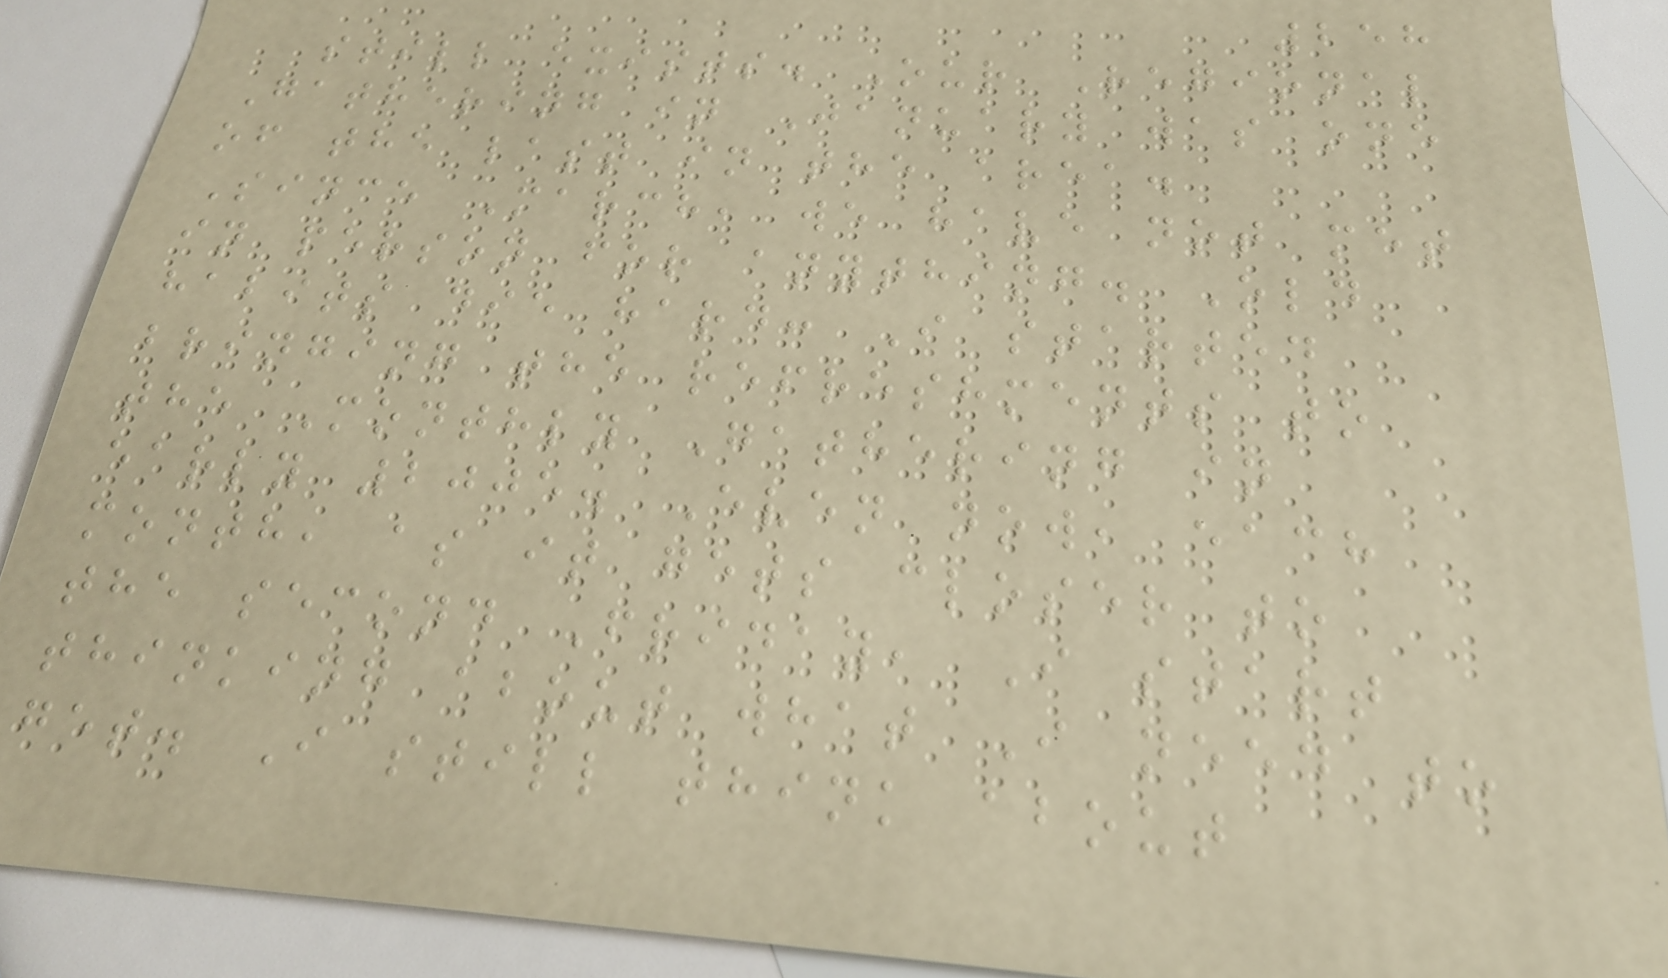258
still exists. Our Regional
Gathering in January was one
of the last in the area.
Since March, we have not met
in person for anything. Old
habits die hard: I started
bringing the refreshments to
the Monthly Gathering in
early 2005. Even now, each
month, as it gets closer to
the second Friday, I start
thinking about what I need to
get. I still think about
